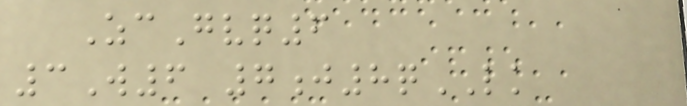ZcGvq6
3W6 7j8qLK
